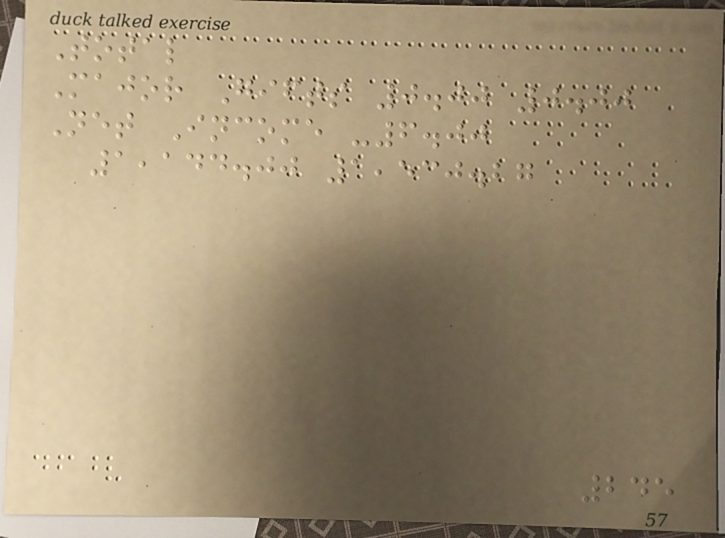Total
Major Gifts 0.00 0.00
Net Income -6.00
1,144.00 1,530.27
245
